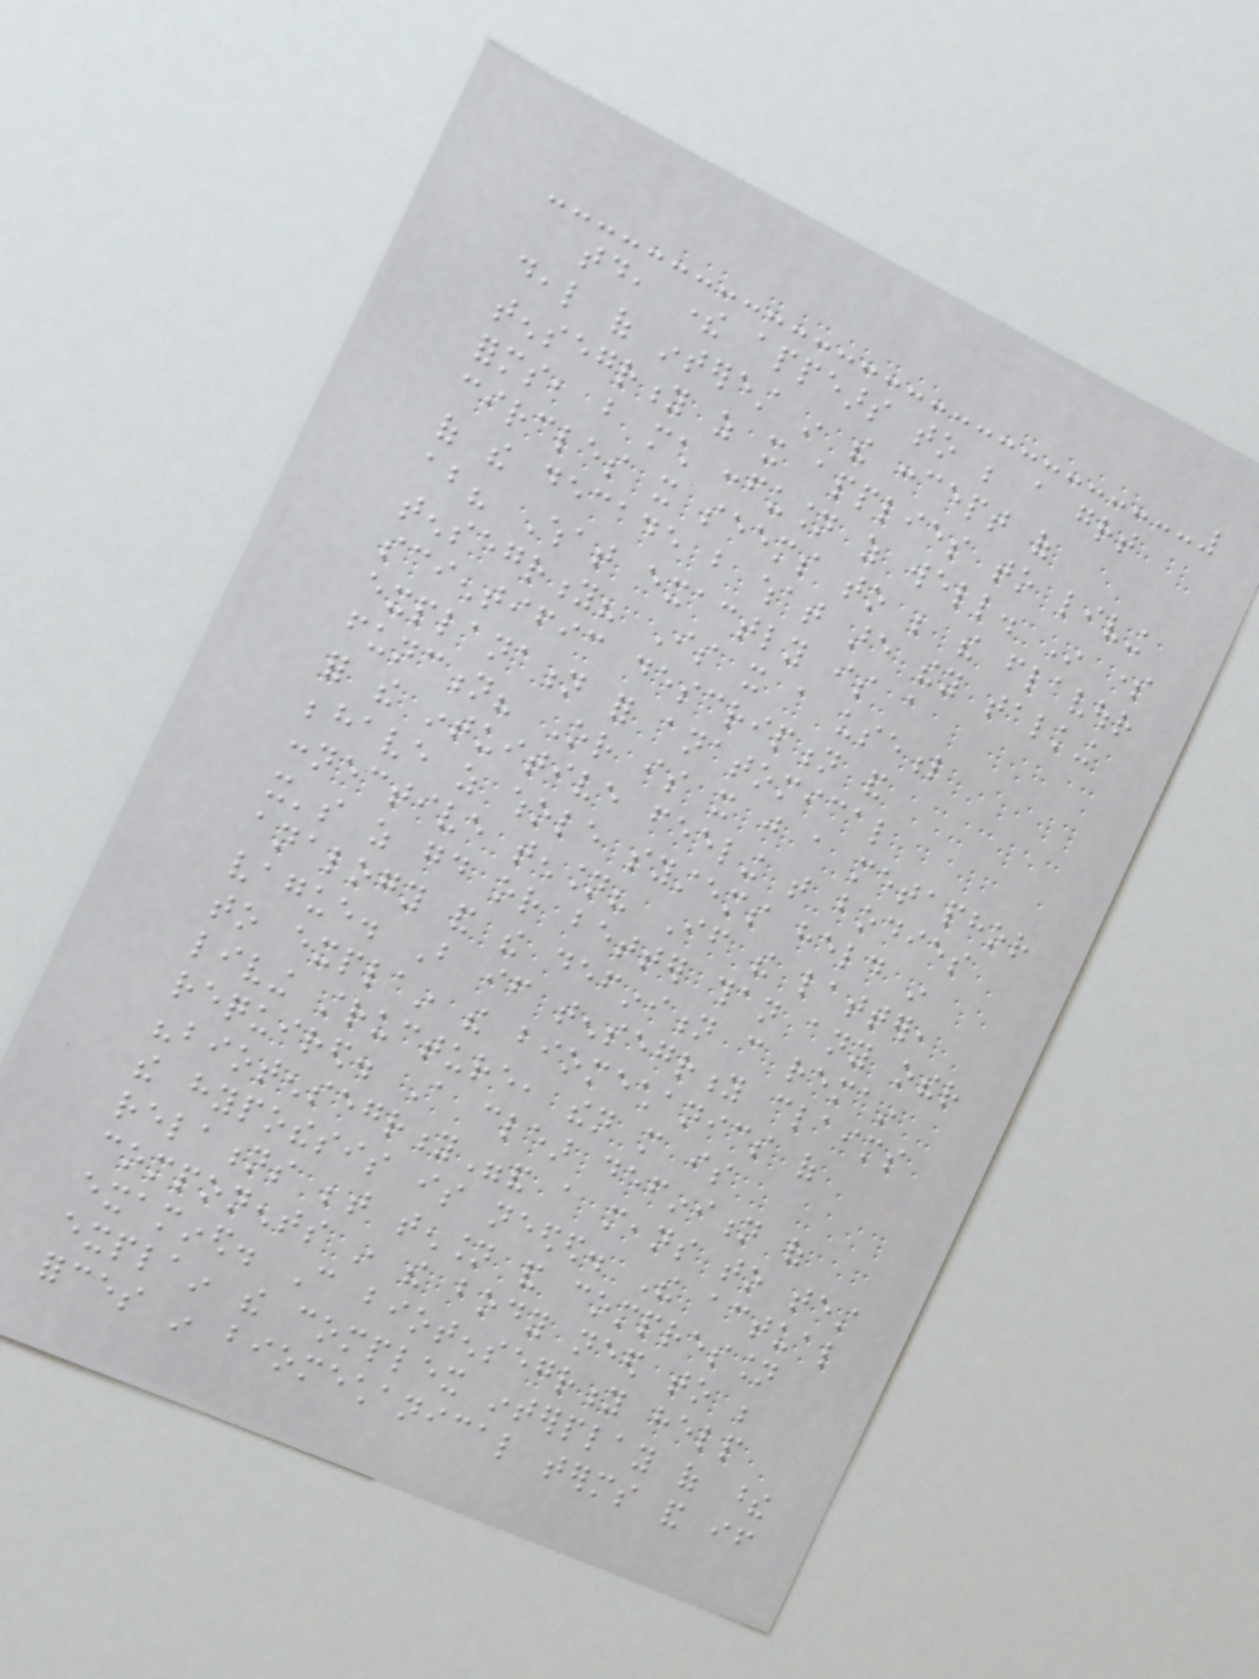today, there appears to be a great
deal of interest in the concept of
tensegrity as it applies to living
forms, but much confusion as well. In some
circles it seems to be the flavour
of the decade but what are they talking
about? What exactly is a
tensegrity? Is it a useful
scientific description and
explanation for anatomical
function? Or is it just a metaphor
for the intuitive feeling that bodies
behave as whole systems held in
connective tension? If the latter,
it's as good or better than any other
analogy and the definition can remain
vague. But if tensegrity claims
to explain the biomechanics of
living structure, then more is
required. A clear definition of
"biotensegrity"and a means to test
the hypothesis is needed. The actual
relations between tension and compression
components in the body need to be
examined. Can biotensegrity help
explain the complex interplay of these
forces in biomechanical terms and if
